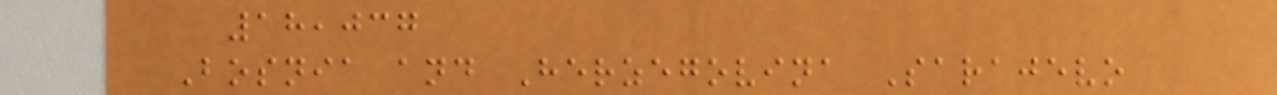18,037
Bosnia and Herzegovina Sarajevo
